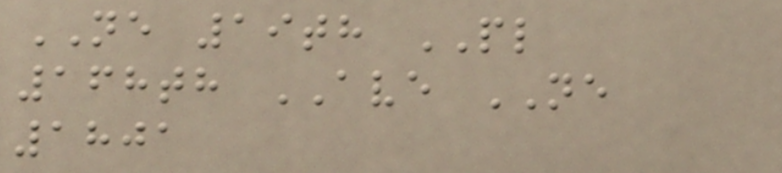NE 19th PL
168th AVE NE
1801
